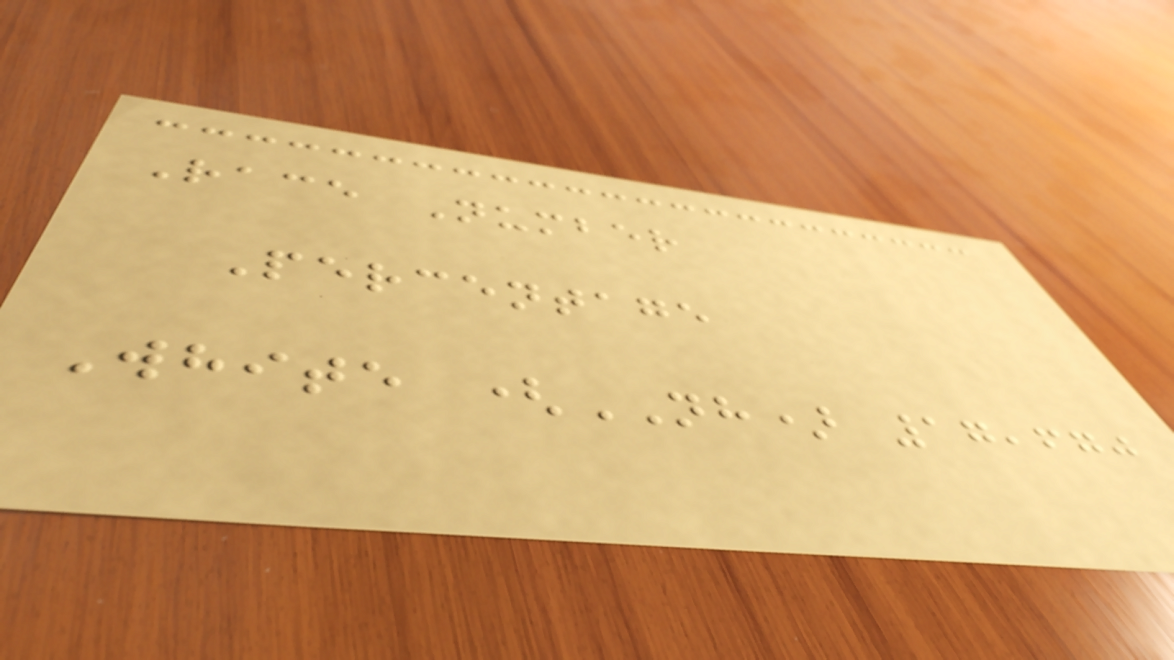Race Number
Percentage
White (NH) 17,670
